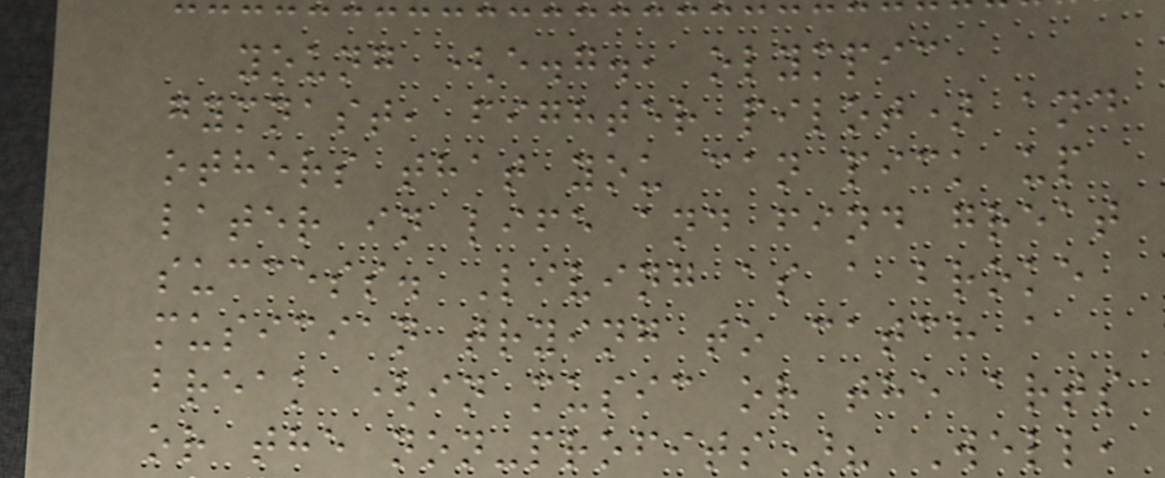young (e.g., olympic
gymnast, fighter pilot) and
others that you can pick up
later in life and find great
success. Living as a broke
musician trying to catch a
break (in music or the arts
or the non-profits)? Well,
